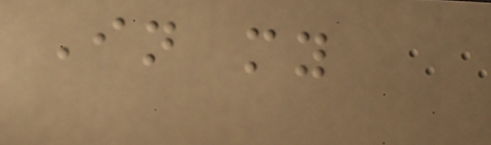In my
